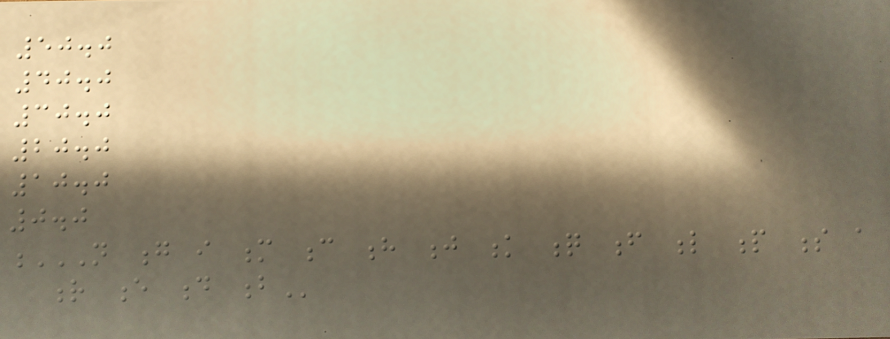50.0
40.0
30.0
20.0
10.0
0.0
N G I M C H J K Q F L P S A
R E D B
